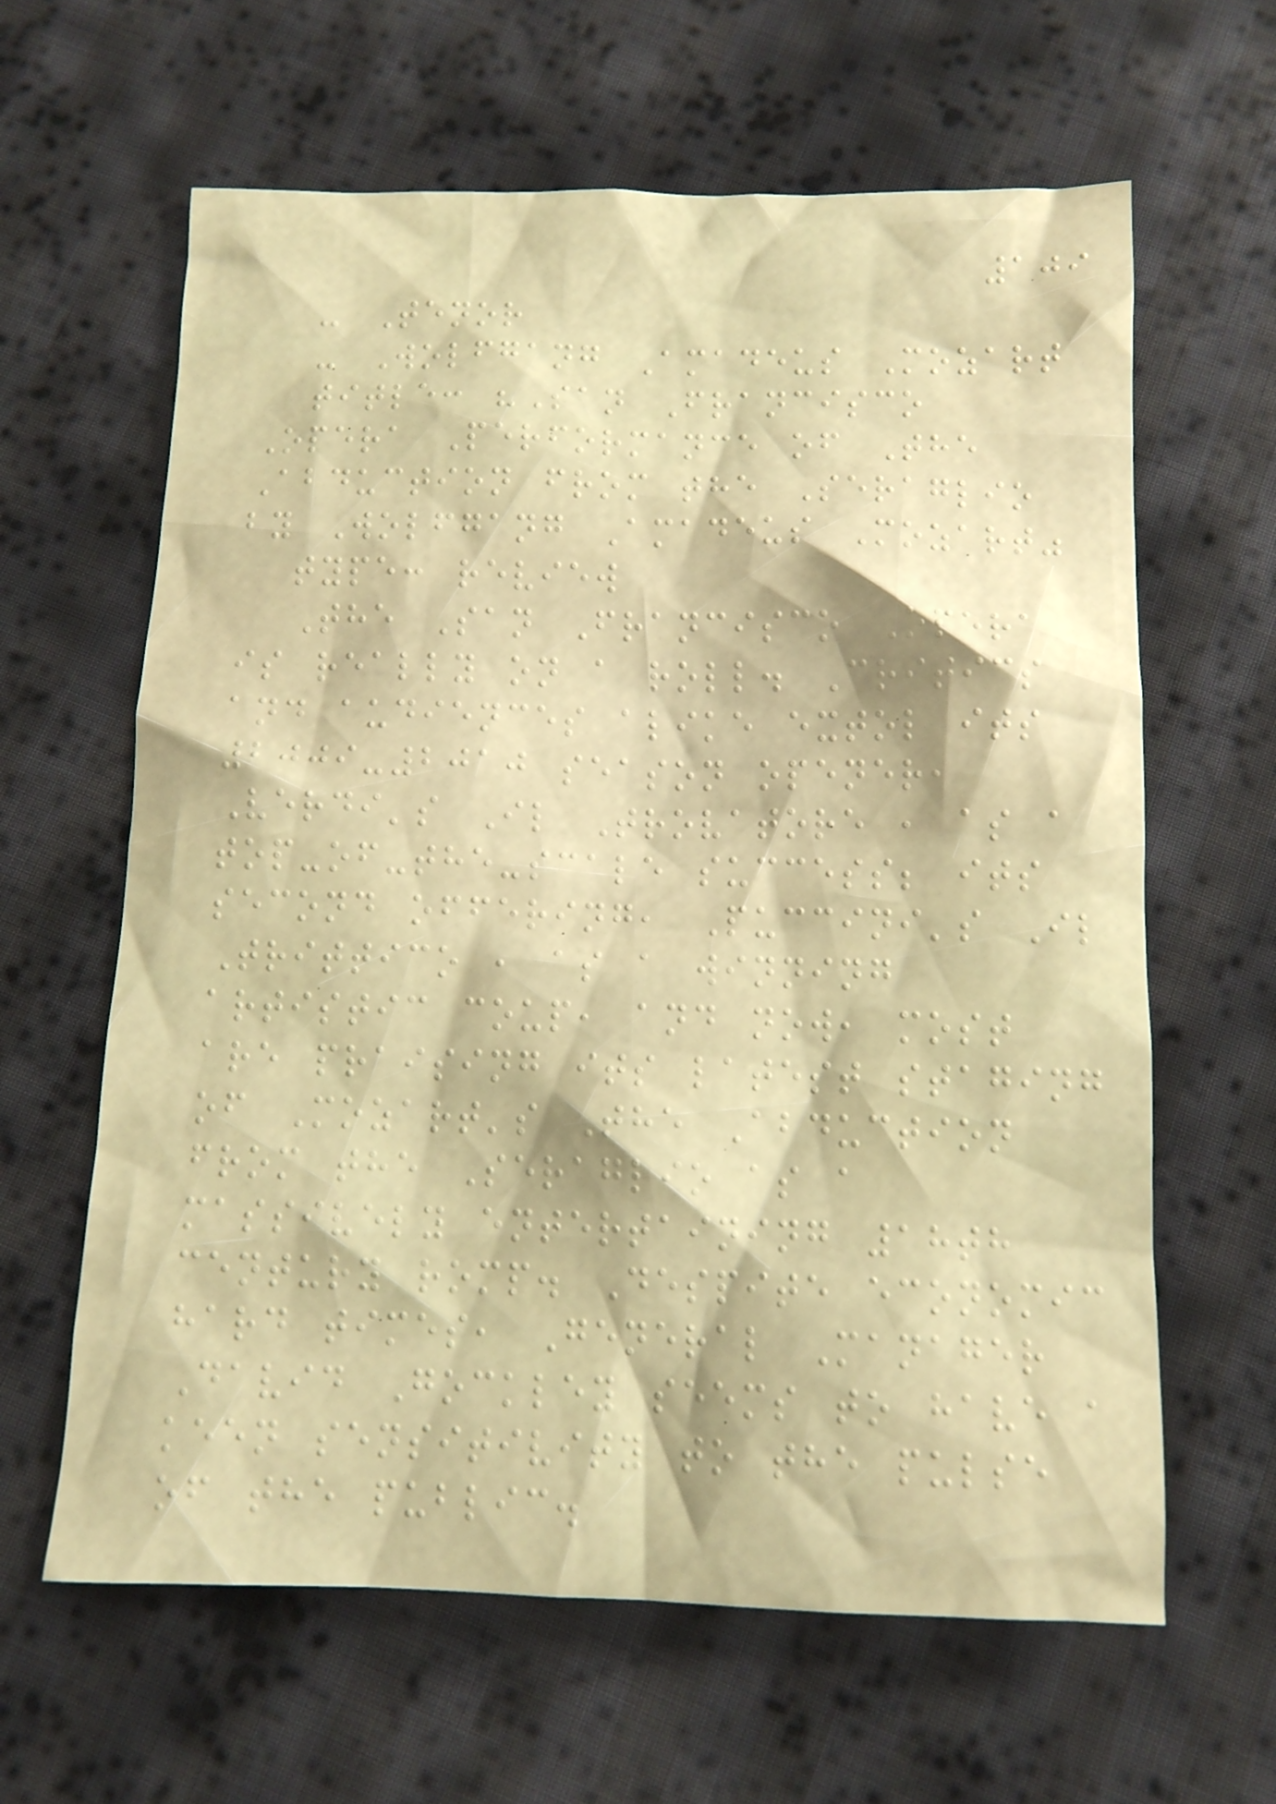109
- Tenor
- Wolfgang Amadeus Mozart
title: "San Francisco
Opera Performance of The
Abduction from the Seraglio
by Wolfgang Amadeus Mozart"
type: review
The San Francisco Opera
is really on a roll. Critics
and audiences alike extol its
2009-2010 season opener,
Verdi's Il Trovatore , as a
top-of-the-scale success; its
second offering, Puccini's Il
Trittico , as a winning
artistic coup, and now, most
are praising its latest staging
of Mozart's The Abduction
from the Seraglio as a
massively entertaining 18th
century romp. Despite economic
hard times, General Manager
David Gockley seems to have a
keen sensitivity to the pulse
of the public.
